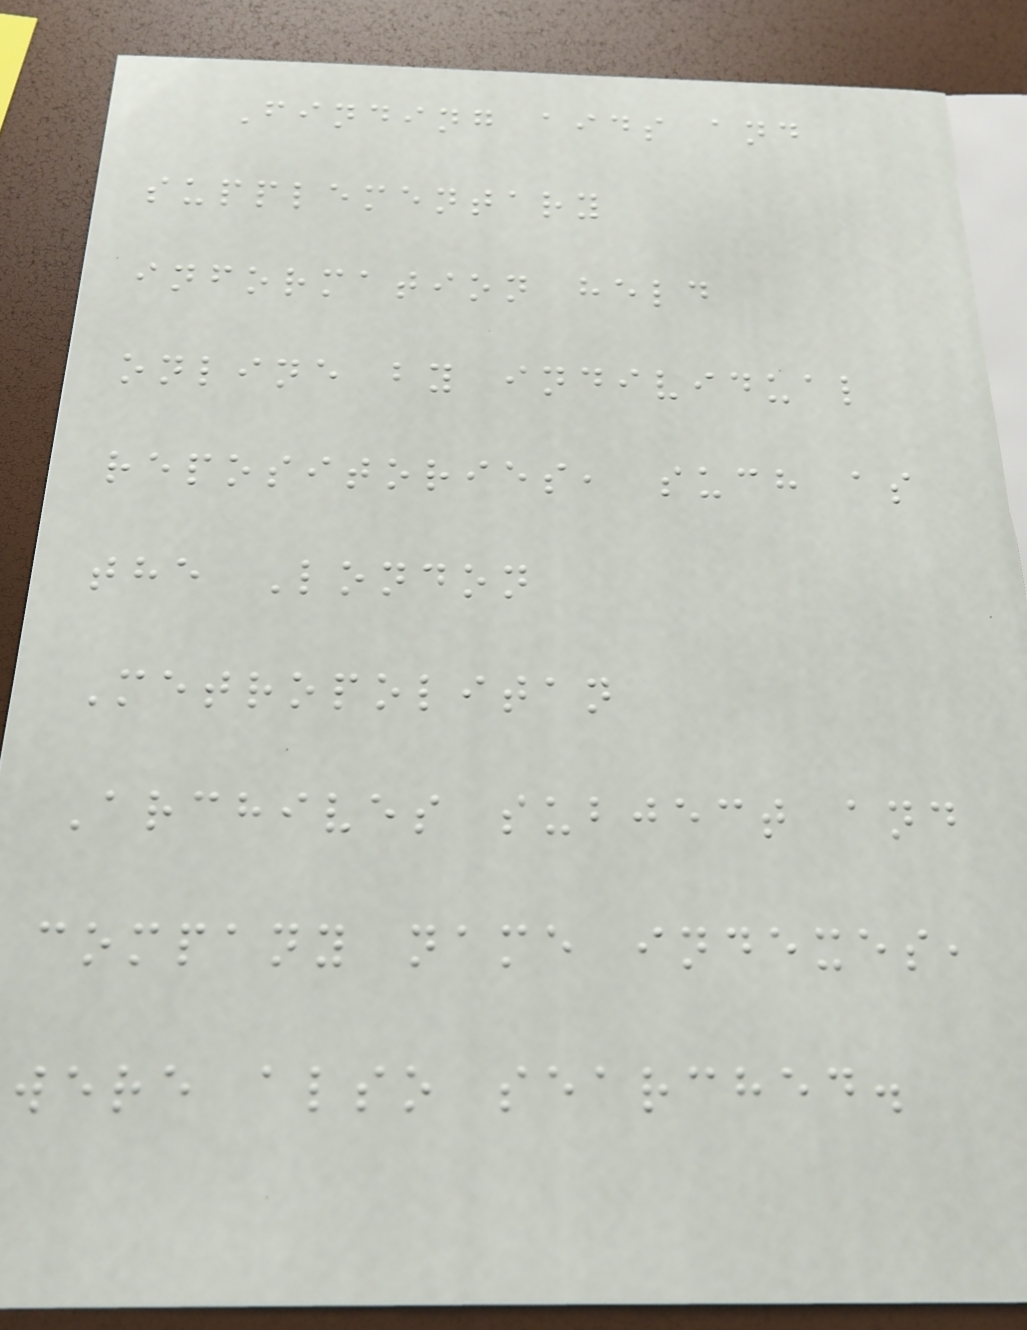Finding aids and
supplementary
information held
online by individual
repositories, such as
the London
Metropolitan
Archives subject and
company name indexes,
were also searched.
